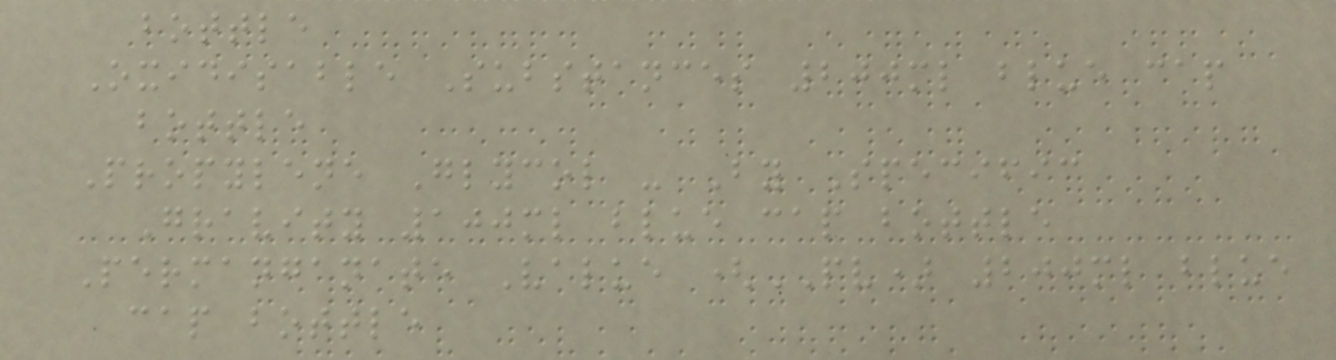bottle
Oxidisable Substances 200ml blue cap
bottle
Propylene Glycol - By Specific
Gravity 100ml blue cap bottle
Permanganate Value (PV) 200ml blue
cap bottle
